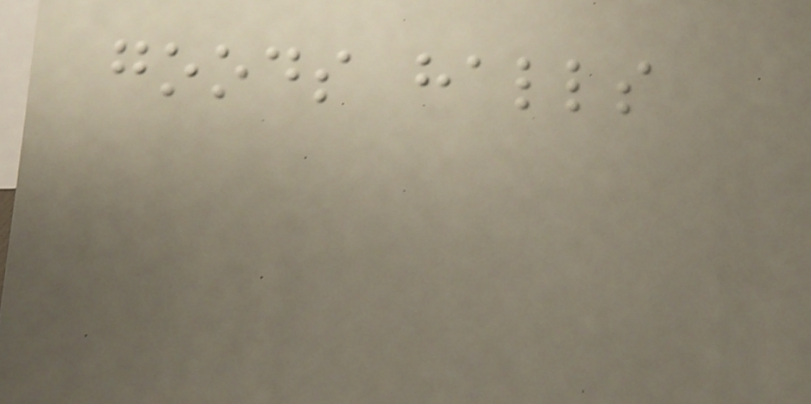goods halls
